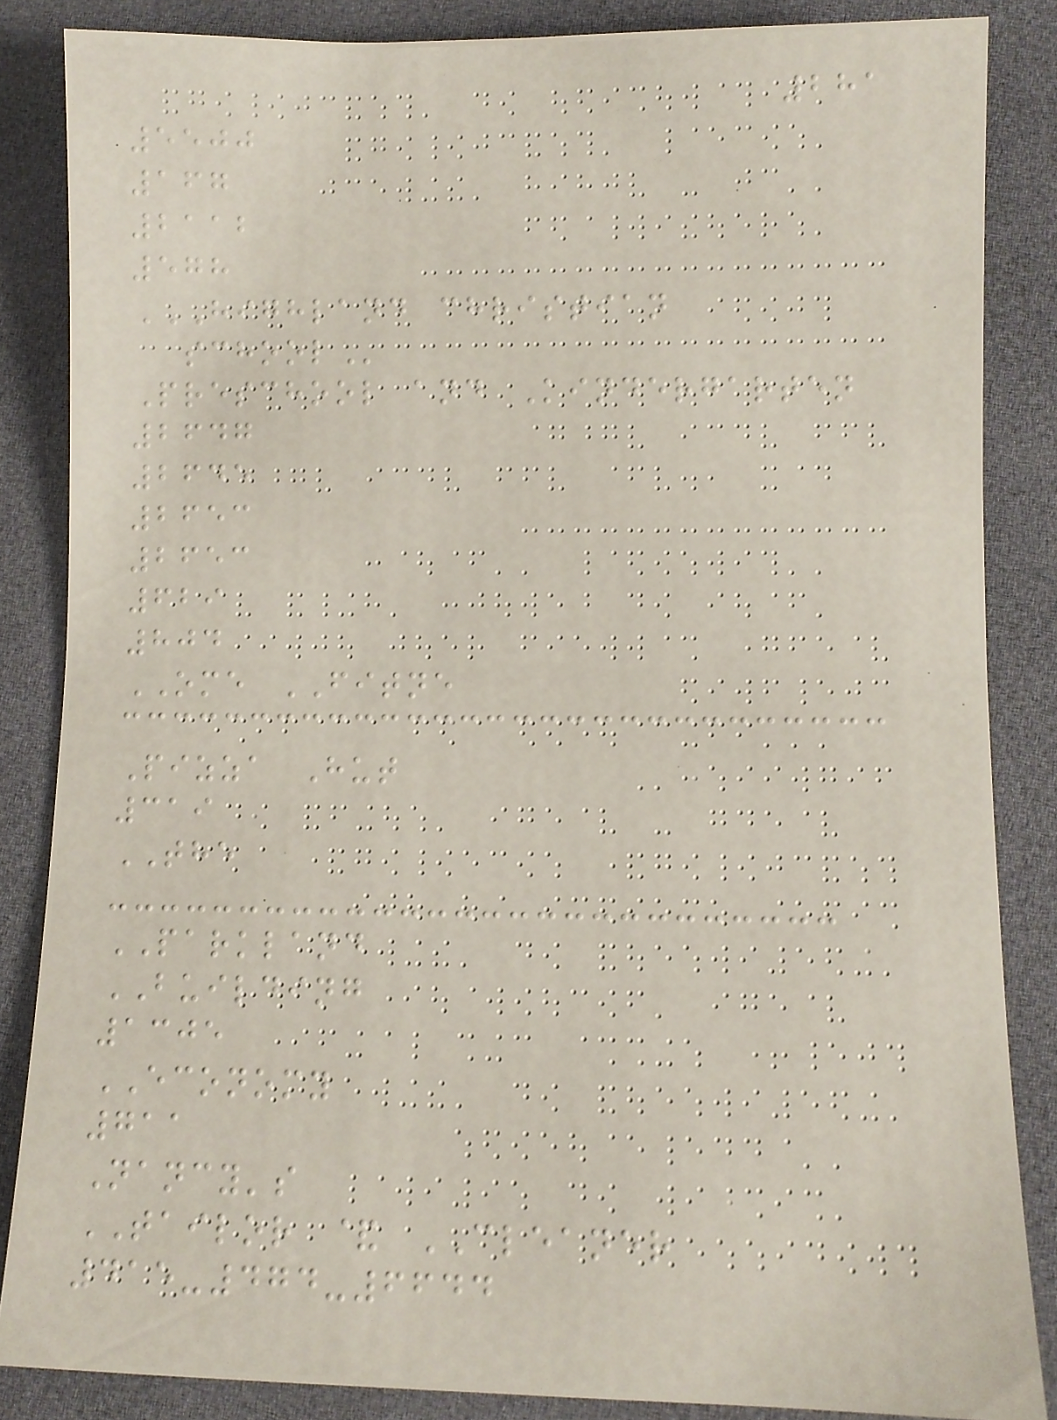281
5500
167
2112
578
HIGHLAND CHRISTIAN
SCHOOL
Preschool and Kindergarten
2647
2645
2653
2653
629
804
OME FITNE
Pizza Hut
319
THE
PARKLAND
BUILDING
1305
ECONOMY
711
Nancy's
TAILOR & CLEANER
415-474-6644
